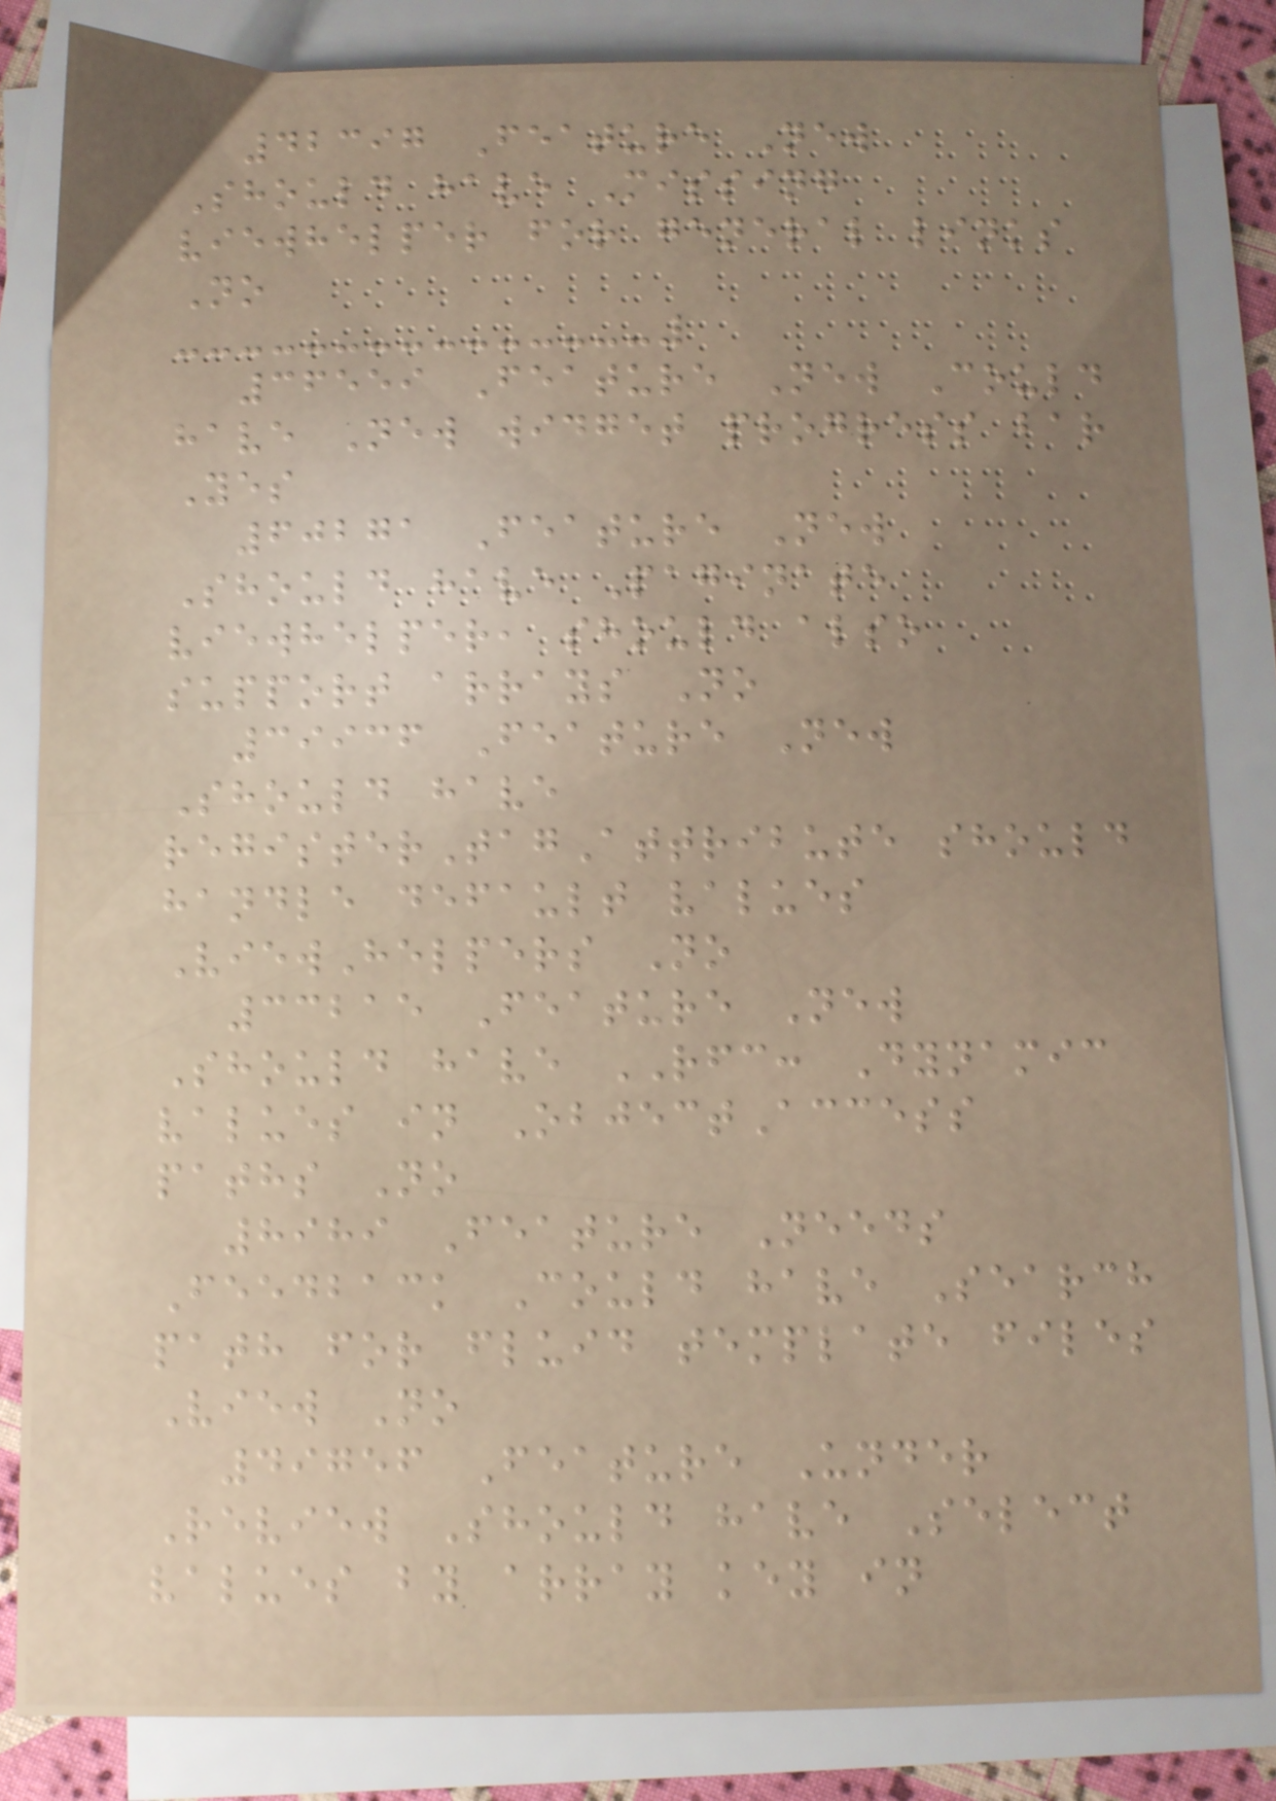42397 Feature New
Should have Missing
viewhelper for general links
No
36559 Feature New Could
have New widget progress bar
Yes
60271 Feature New
Should have Paginate
viewhelper, should also
support arrays No
39936 Feature New
Should have
registerTagAttribute should
handle default values
ViewHelpers No
33215 Feature New
Should have RFC: Dynamic
values in ObjectAccess
paths No
8989 Feature Needs
Feedback Could have Search
path for fluid template files
View No
49756 Feature Under
Review Should have Select
values by array key in
